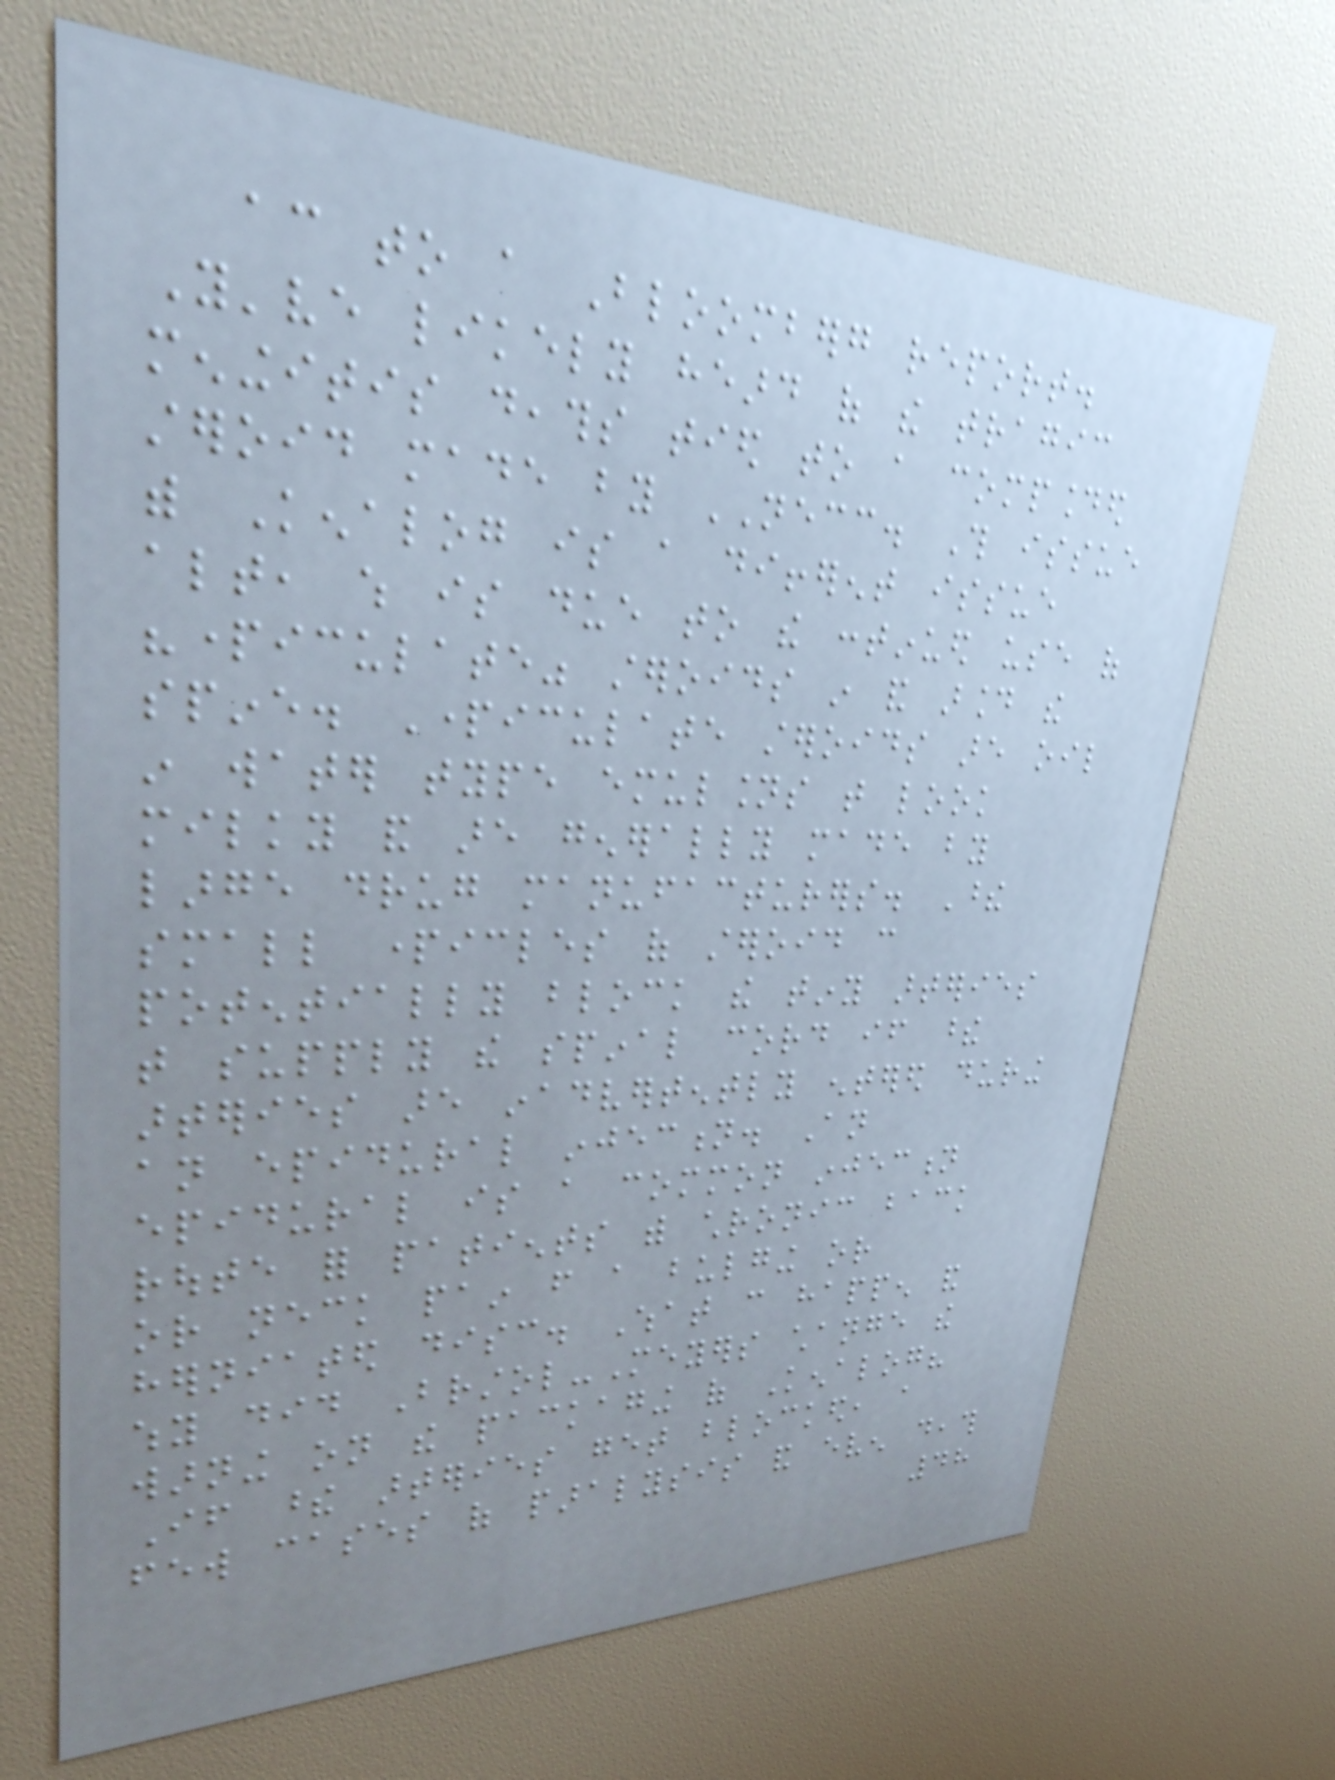according to a Bloomberg report.
You've likely heard of the tragic
meningitis deaths tied to a compounded
steroid made by NECC. This issue
with Kenalog is a different issue
altogether, which is due to the continued use of
"particulate" steroids in and around the
spine. Particulate steroids are oil
in water type emulsions that look
milky and are generally made by
large drug manufacturers. These
small particles of steroid can
potentially block the tiny arteries
that supply the spinal cord if these
arteries are inadvertently entered during
an epidural injection. An
epidural is a common injection
route for patients with chronic back
or neck pain from a bulging or
herniated disc. What can happen and
why did Brstol-Meyers change the
warning on the packaging of Kenalog?
If these arteries get blocked, a
few cases of paralysis and even death
48
